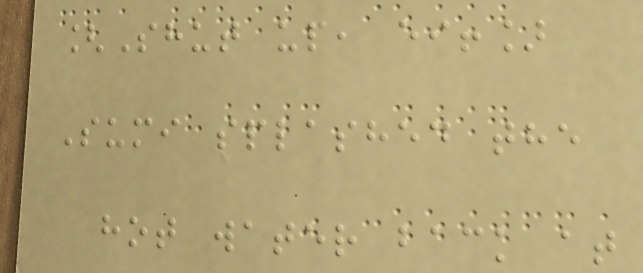[Shut up, ei!]
Sumi splashed the
hot water back at
